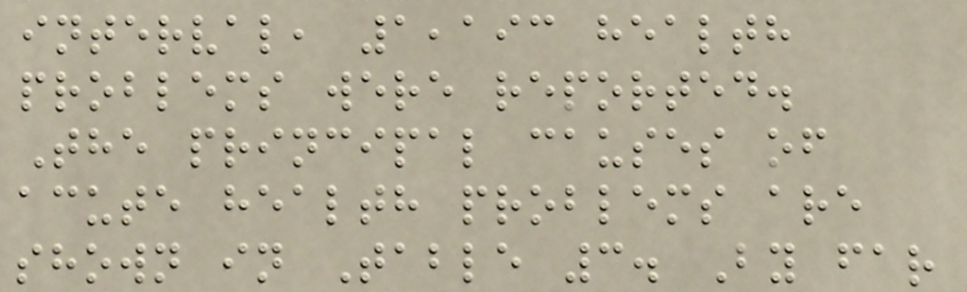interval, 1,193 health
problems were reported.
The principal causes of
acute health problems are
shown in Table 3. By far
